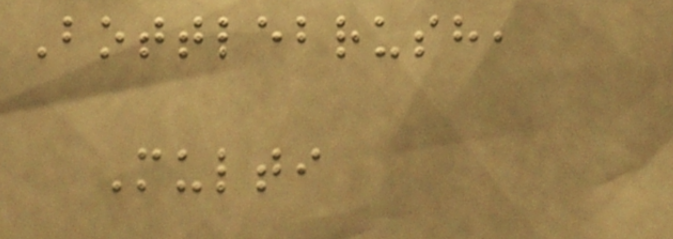Bottlebrush,
Multi
